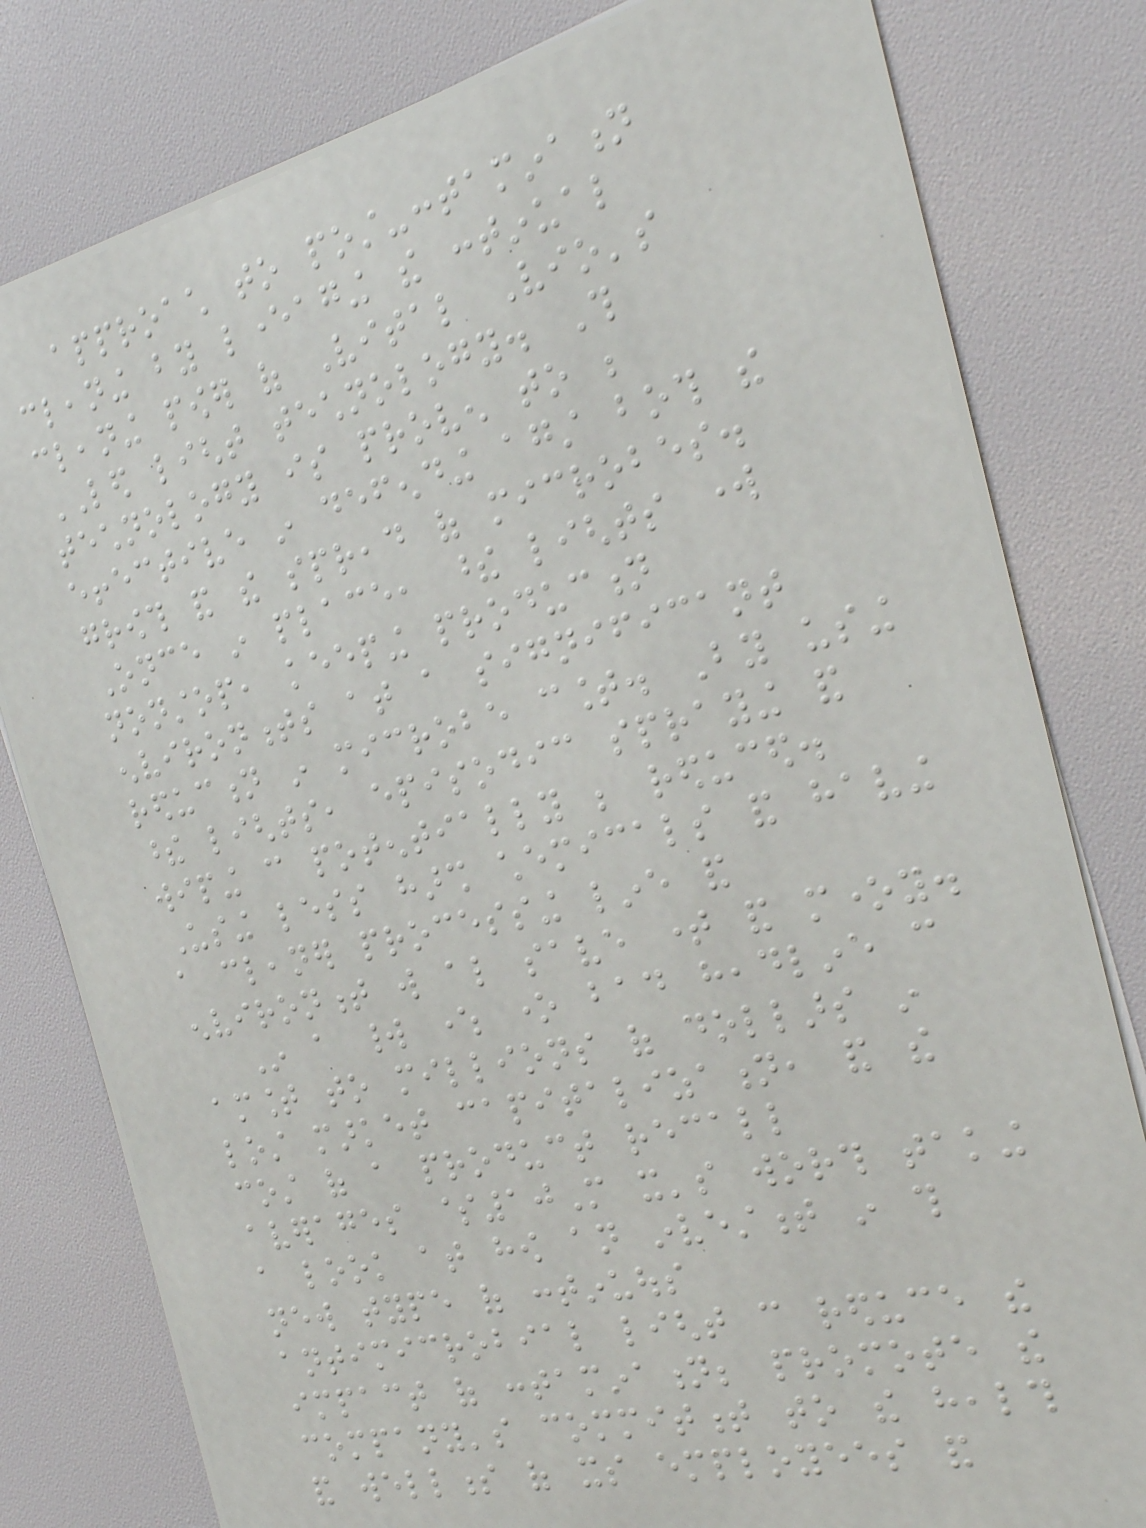approach to post-contamination
cleaning by leveraging the continual
cleaning power of Vital Vio's
LED light technology. This
technology is proven to be
effective in defending against both the
growth and the spread of microbes.
Once in place, these lights work
nonstop, keeping production
environments at a significant
reduction in microbe count. By using
these lights, episodic spraying and
wiping can potentially be reduced.
Using less harsh chemicals and having
a cleaner processing line and
environment will also save time and money.
In a world where one bad headline can
amount to millions of dollars in
lost market capitalization, and the
cost of a product recall
averages $10M it's worth taking
a look at how an investment in this
new type of continuous
antimicrobial light can reduce the
impact of contamination; promote the
company's commitment to the health
and wellness of its employees and
